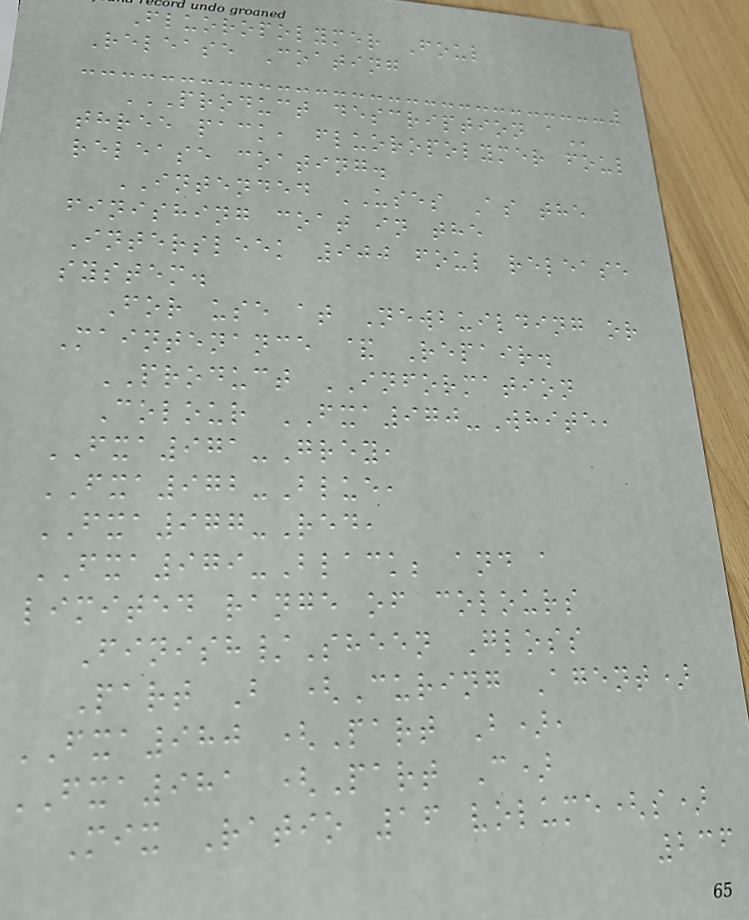Fluoropolymer Foul
Release Coating
PRODUCT DESCRIPTION A
three pack, fluoropolymer foul
release coating.
INTENDED USES As the
finishing coat in the
Intersleek 900 foul release
system.
For use at Newbuilding or
Maintenance & Repair.
PRODUCT INFORMATION
Colour FXA970-White,
FXA971-Grey,
FXA972-Blue,
FXA977-Red,
FXA979-Black; and a
limited range of colours
Finish/Sheen Gloss
Part B (Curing Agent)
FXA980 (Part B),
FXA981 (Part C)
Mix Ratio 16 volume(s)
236
